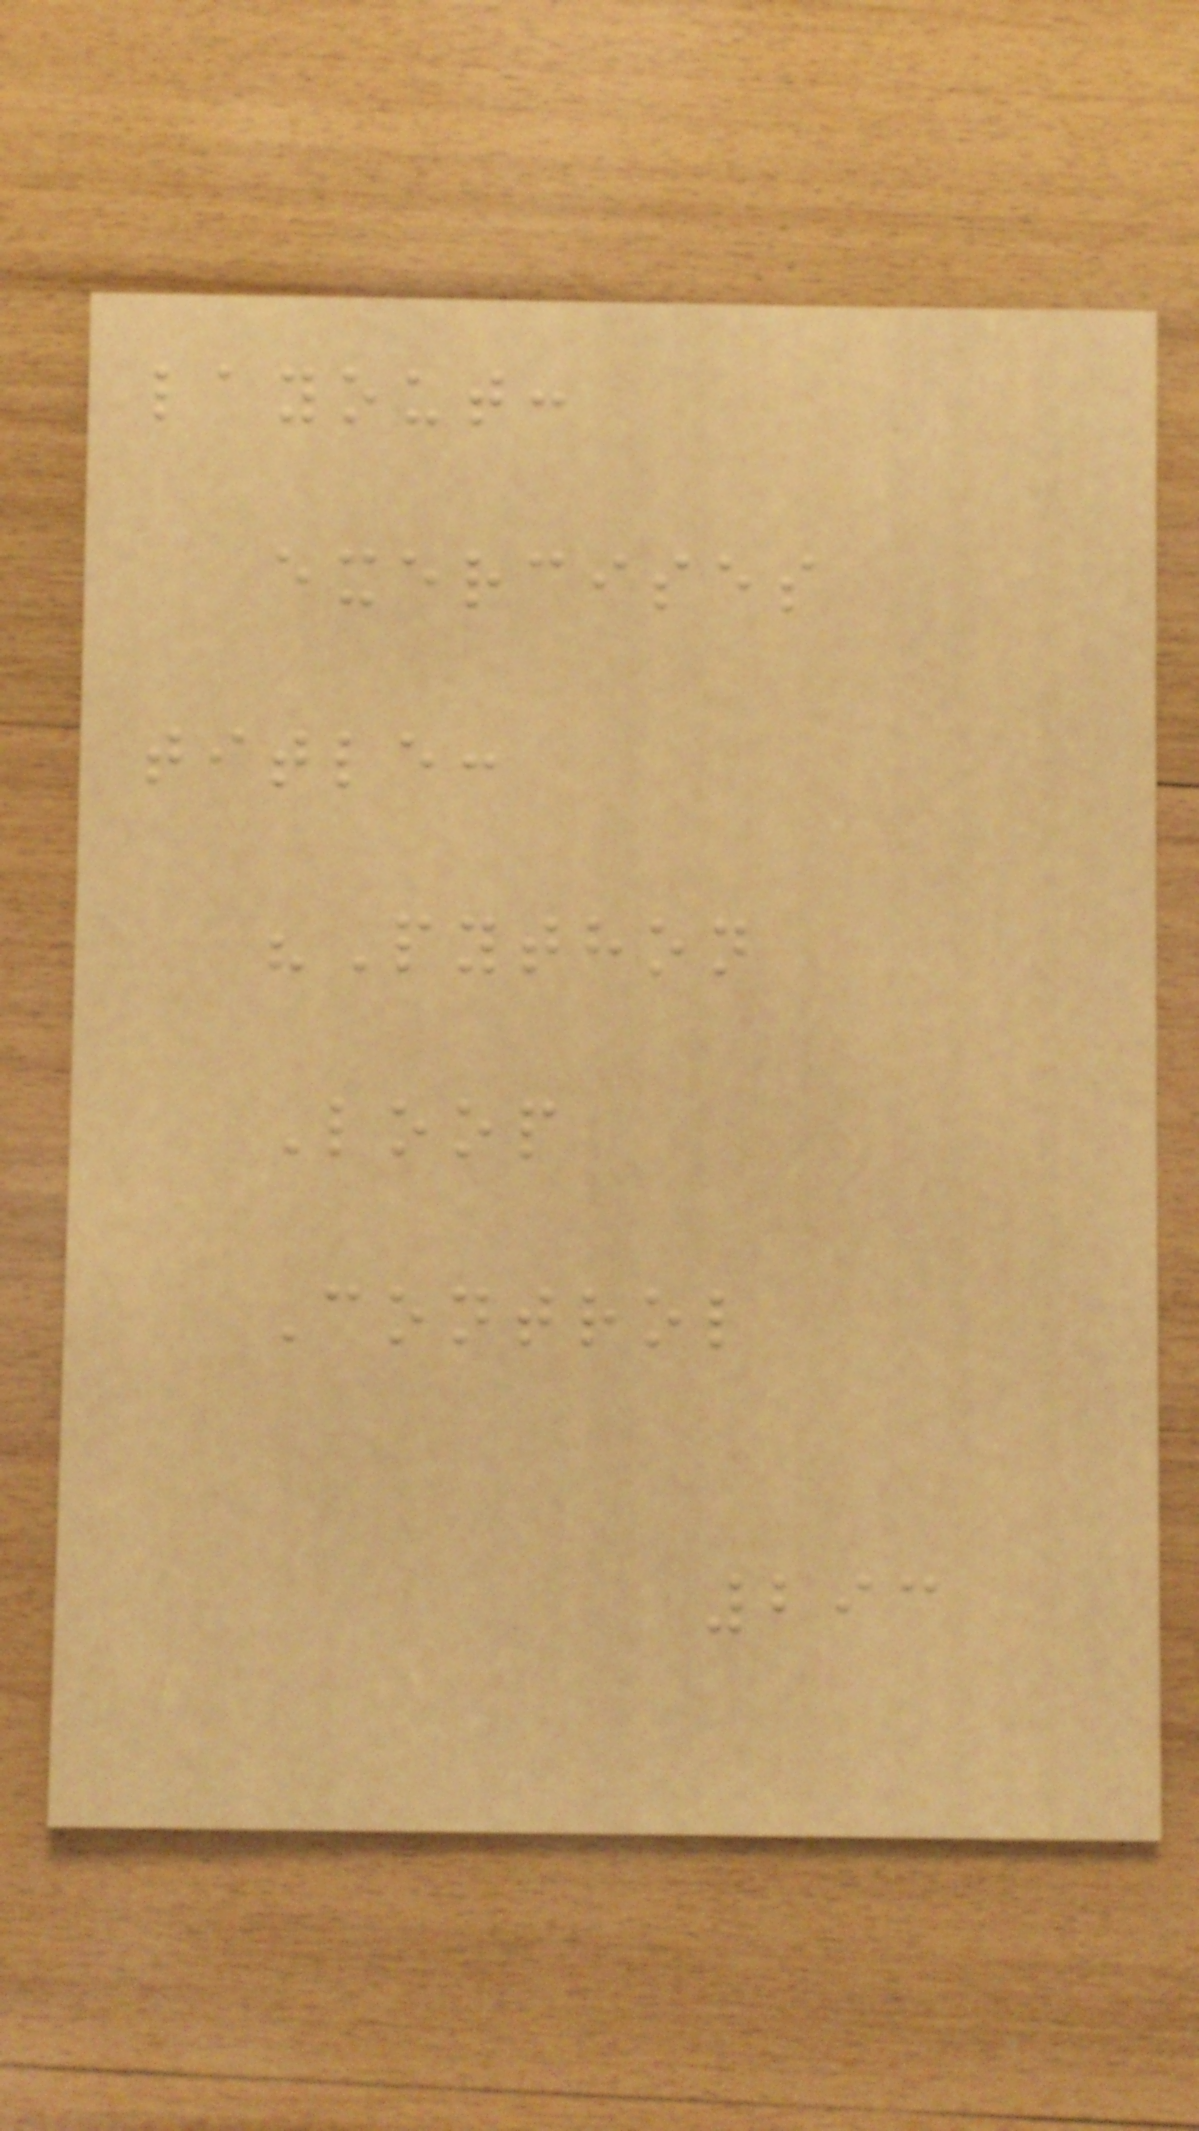layout:
exercises
title:
"Python
Loop
Control
293
